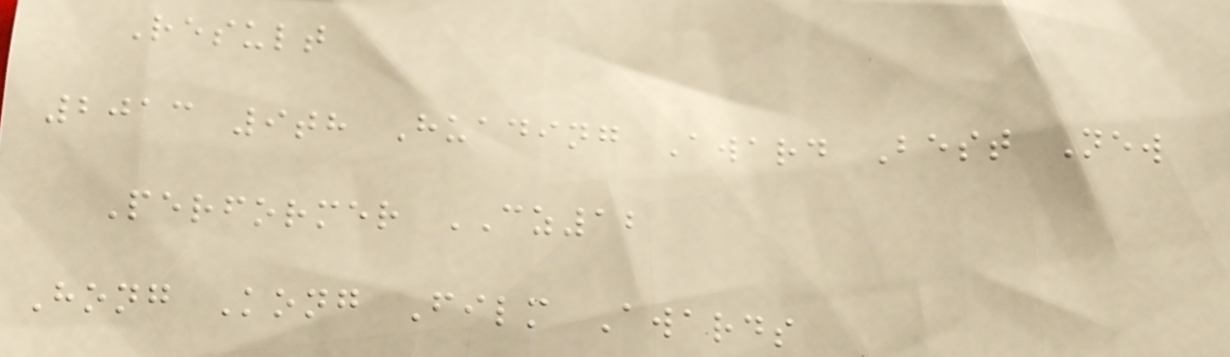Result
2013 9th Huading Award Best New
Performer CZ12
Hong Kong Film Awards
